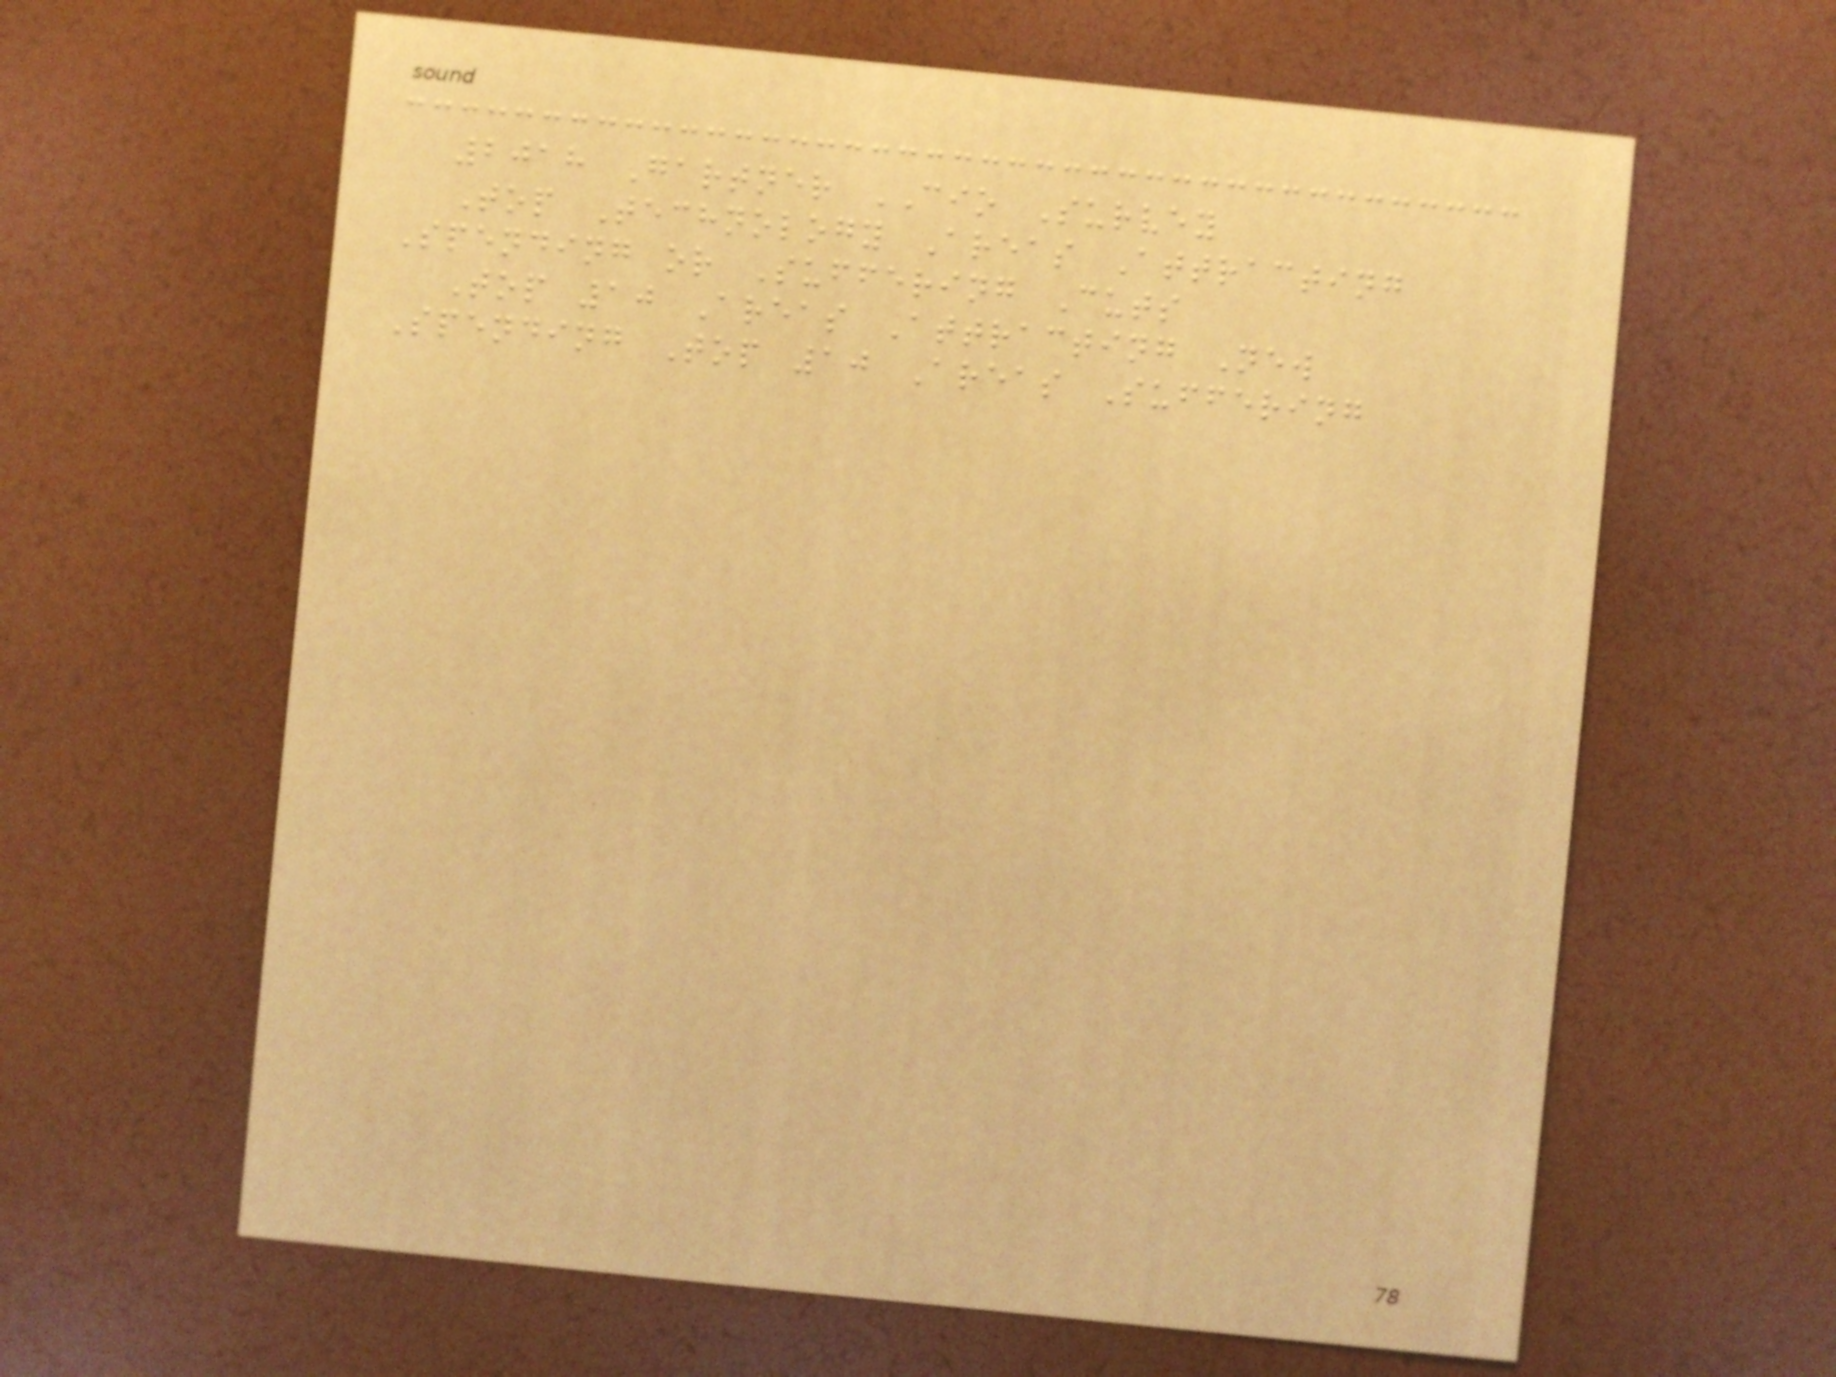2018 Gartner CIO Survey
Top Technology Areas Attracting
Spending or Suffering Cuts
Top 10 Areas Attracting New
Spending Top 10 Areas Suffering
